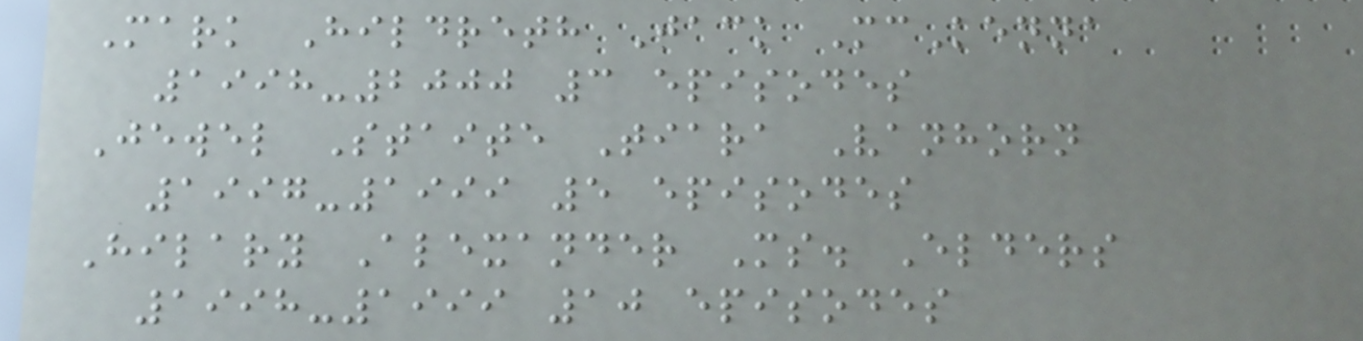Mark Hildreth Jack McKenna
1998-2000 3 episodes
Jewel Staite Tiara Vanhorn
1997-1999 5 episodes
Hilary Alexander Ms. Elders
1998-1999 10 episodes
